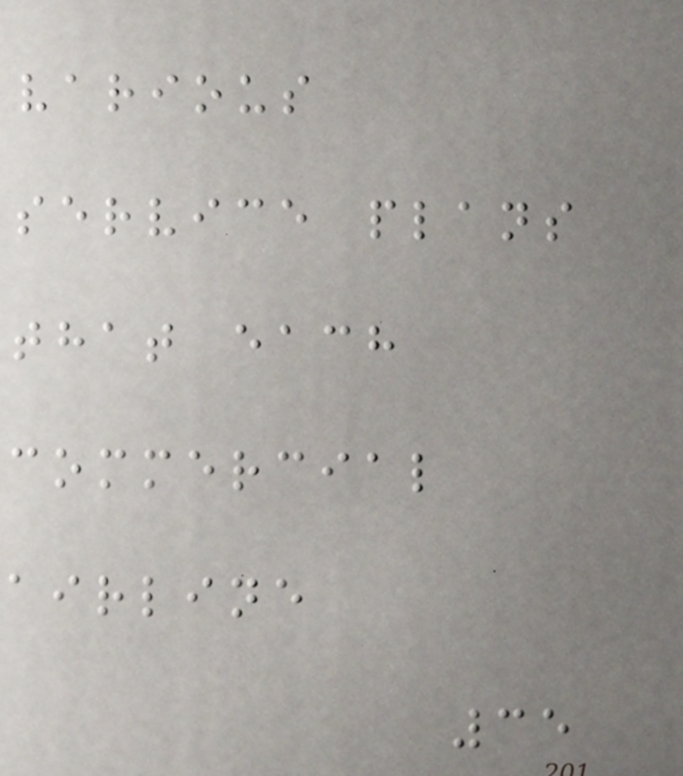various
service plans
that each
commercial
airline
35
